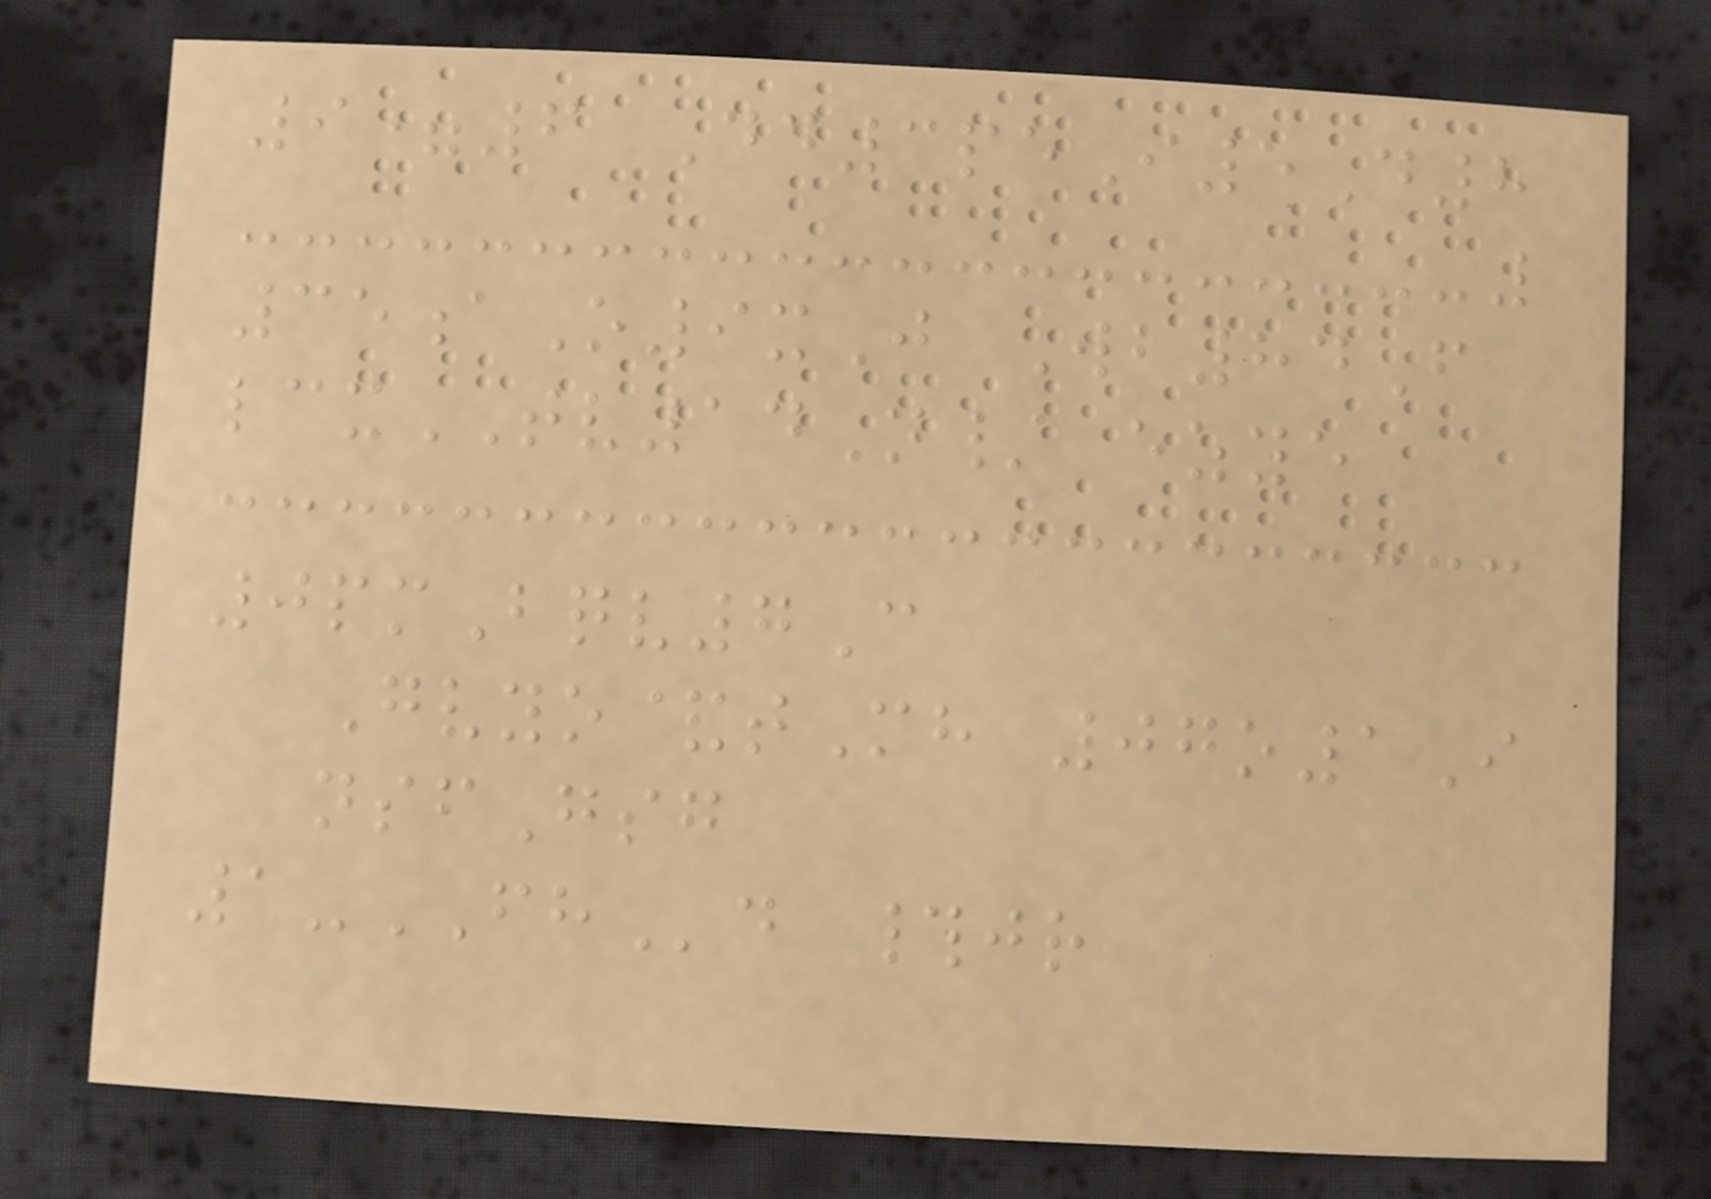9=6 Dd3peI5D8
35aO9xJ Wb84F
lcxTV14N/ ezye
0pmBqv7C
Gvyo&tMh 07o1I
nsfGsg
1-FHd #jr
